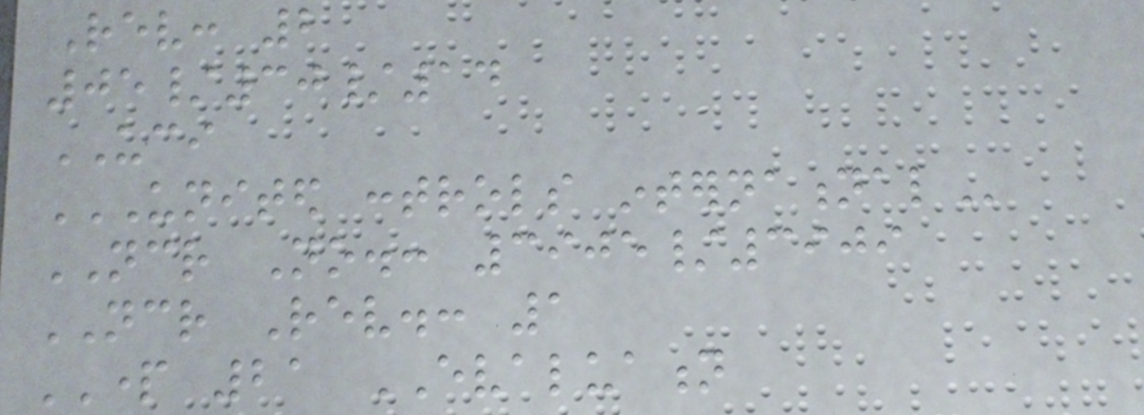Rev: 2
05/30/14
UCI
UNITED CONTROLS INTERNATIONAL
NCR No.: 3905/3909
NCR Rev.: 1
PART 21 EVALUATION
